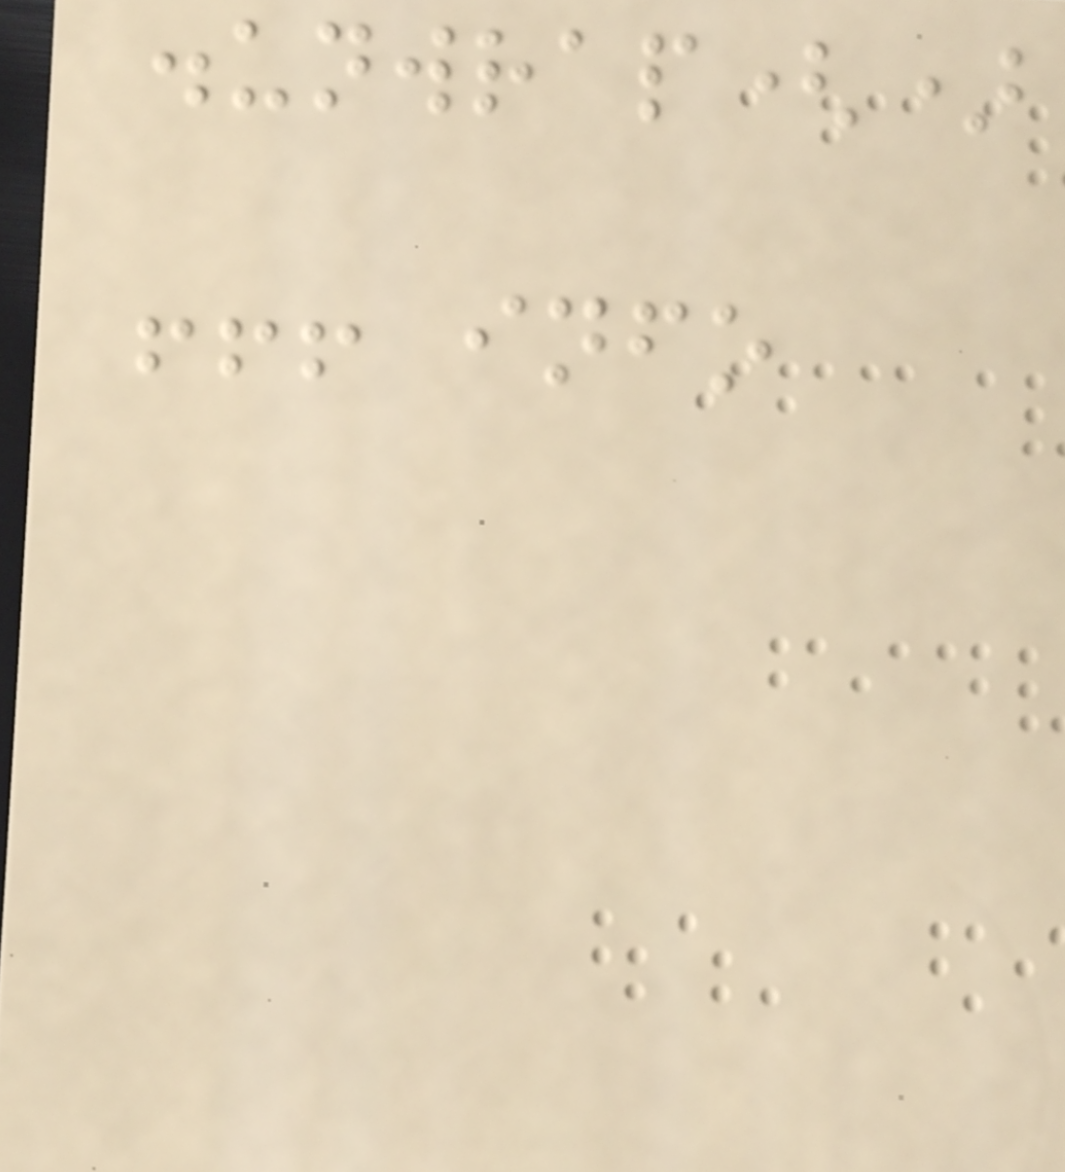.unwrap()
!!! info
